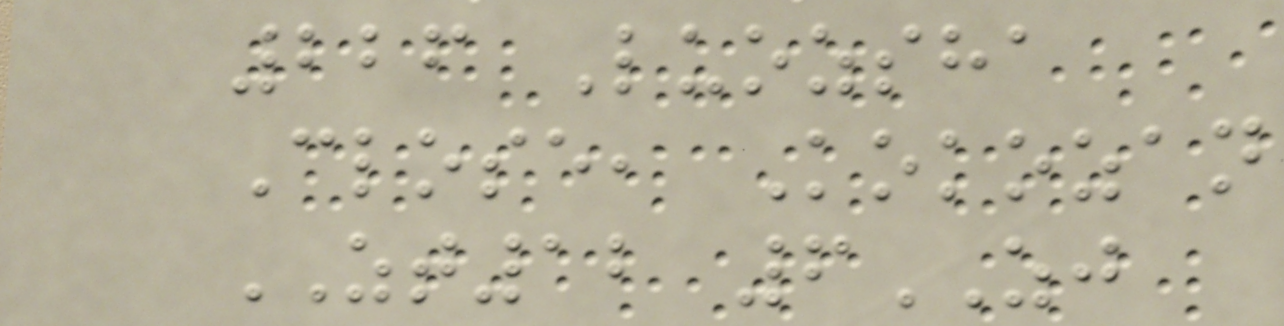226 Luozsha
Close, Kokozan
ZT12 6ZJ
